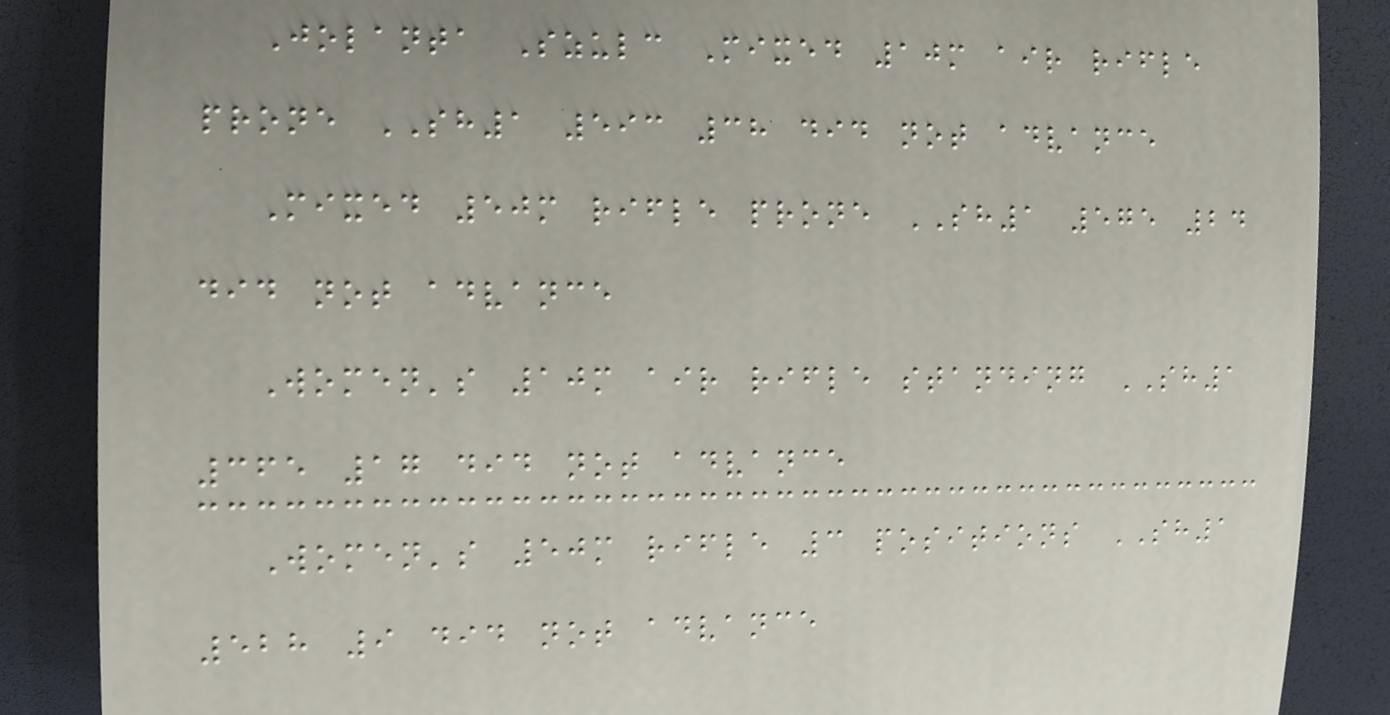Jolanta Szulc Mixed 10m air rifle
prone SH1 593 38 did not advance
Mixed 50m rifle prone SH1 575 24
did not advance
Women's 10m air rifle standing SH1
365 17 did not advance
Women's 50m rifle 3 positions SH1
528 9 did not advance
